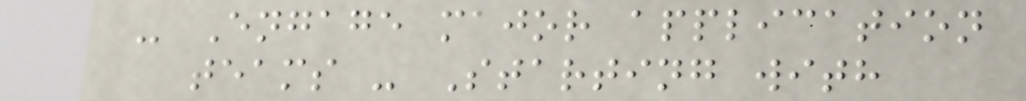- Engage major application
teams - Starting with
